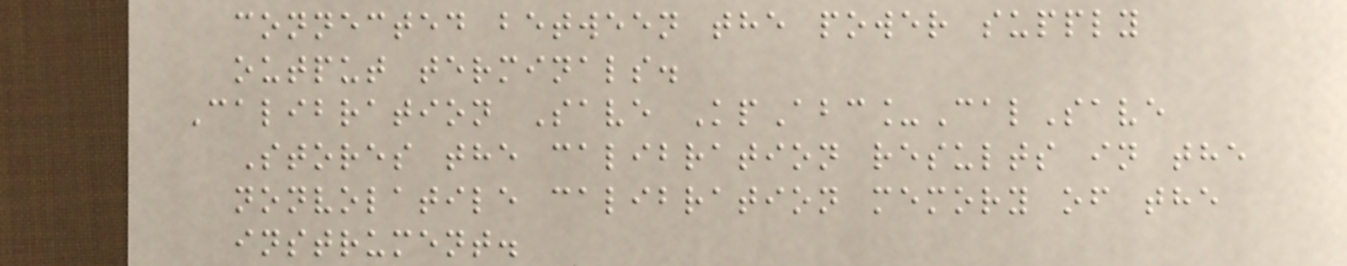connected between the power supply
output terminals.
Calibration Save KpAbc_CalSave
Stores the calibration results in the
nonvolatile calibration memory of the
instrument.
